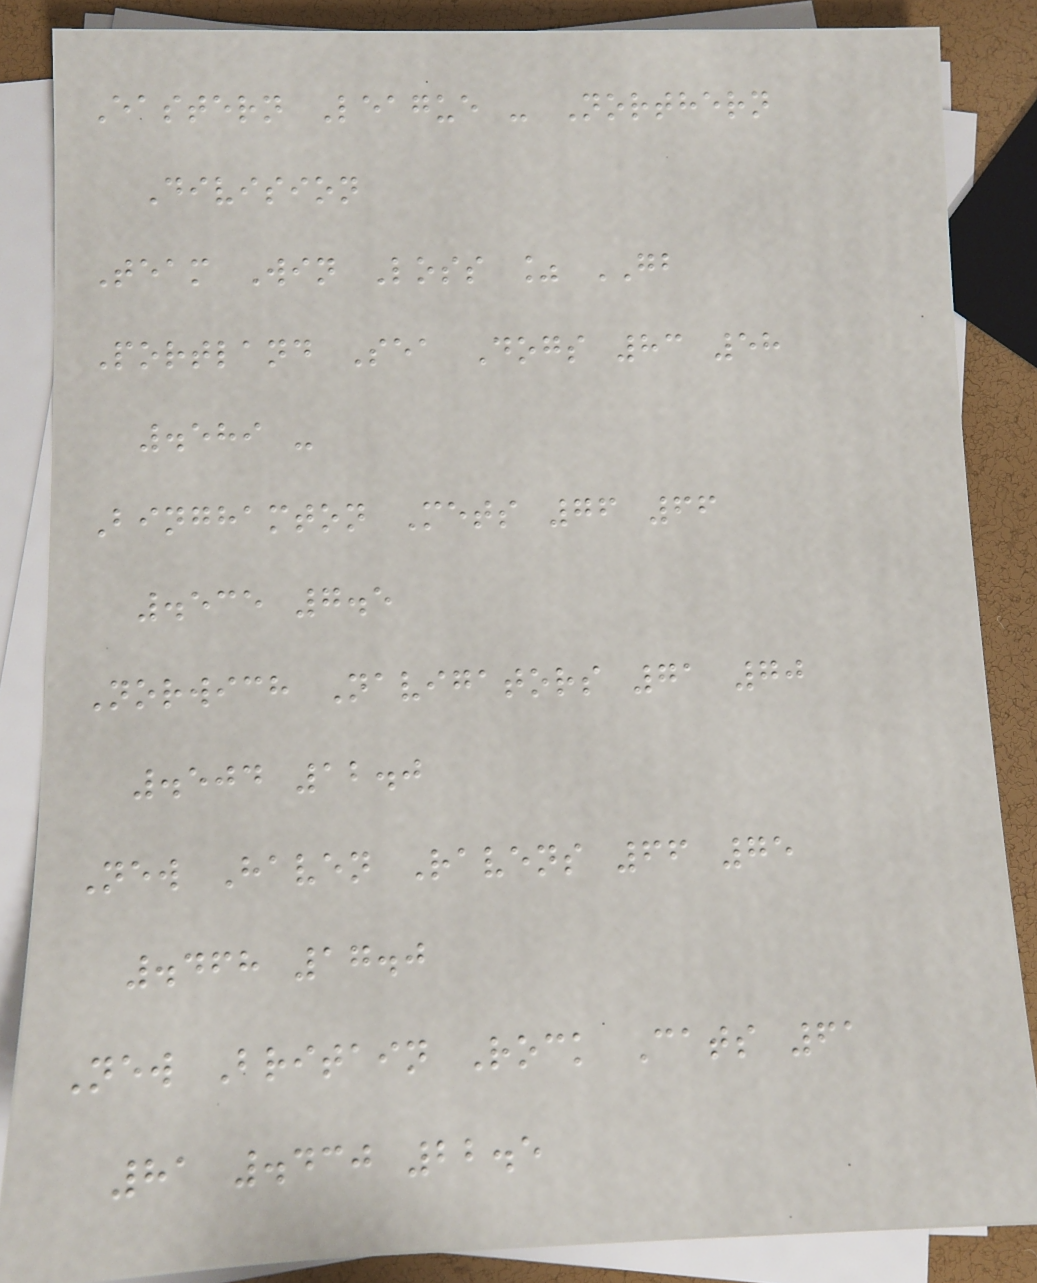Eastern League - Northern
Division
Team Win Loss % GB
Portland Sea Dogs 83 58
.589 -
Binghamton Mets 76 66
.535 7.5
Norwich Navigators 71 70
.504 12.0
New Haven Ravens 66 75
.468 17.0
New Britain Rock Cats 61
81 .430 22.5
